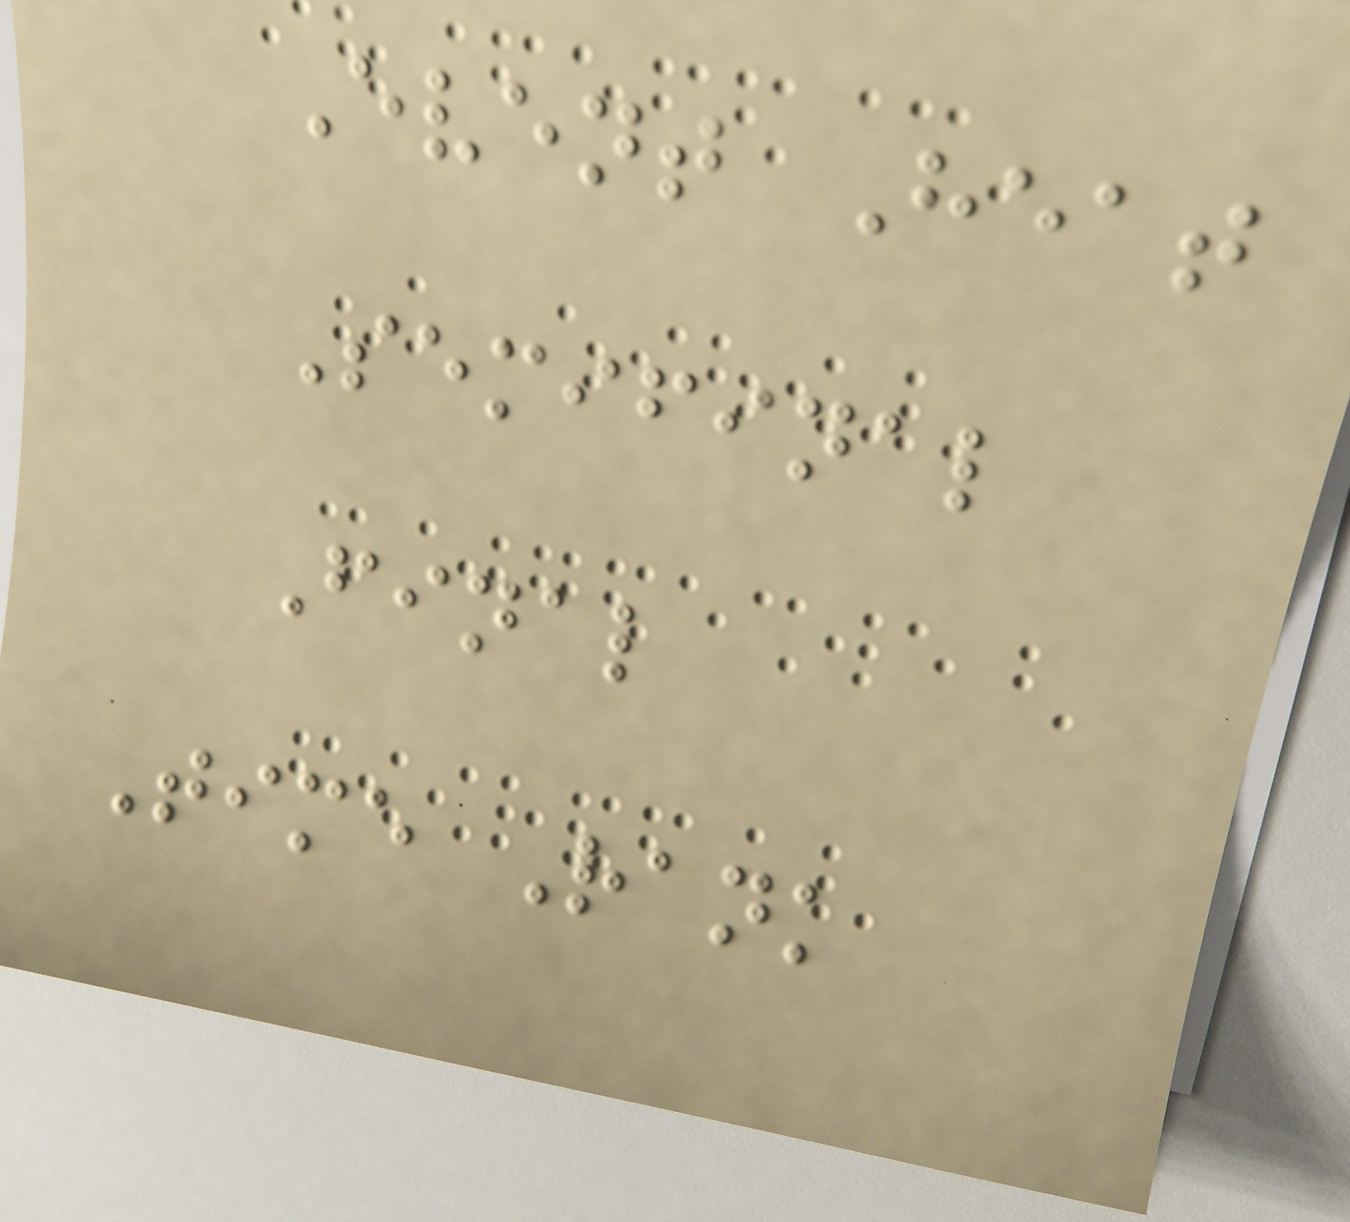Event Heat
Semifinal
Final
Time Rank
